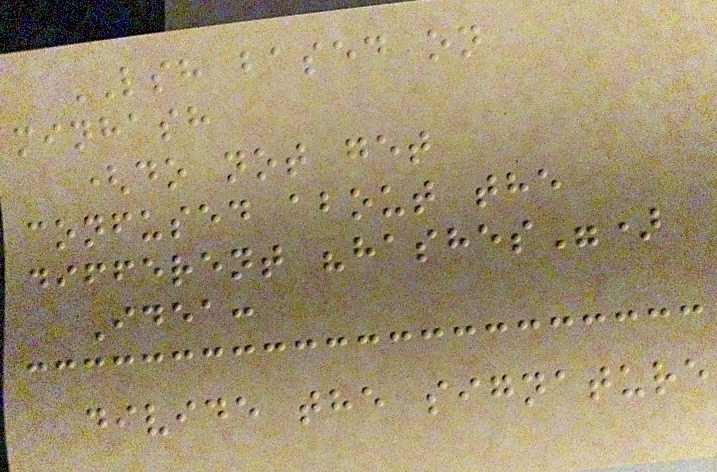LSH based on
minhash
(do not get
confused about the
different "hashes")
Idea:
divide the signature
